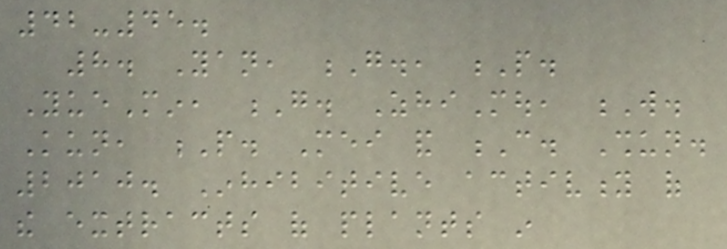42-45.
8. Yan, G., P.
YueMin, G. ZhiMou, W.
Kun, P. Mei and C. Shun.
2010. Inhibitive activity of
the extracts of plants in
